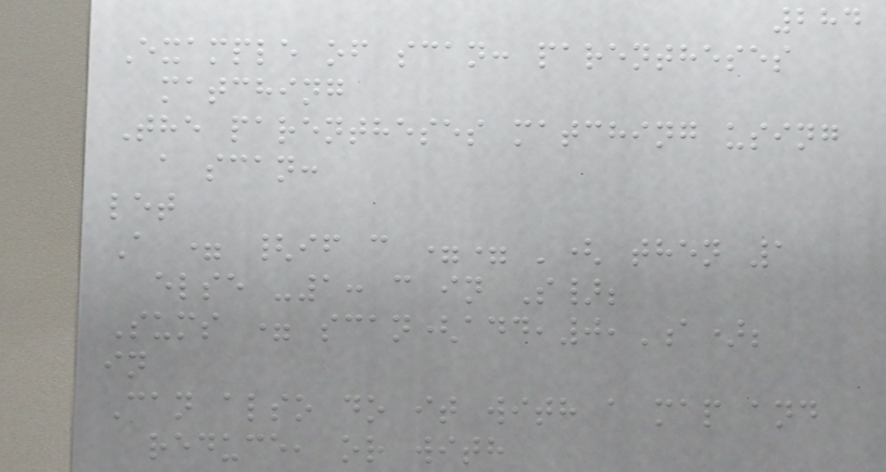284
Example of scan: parentheses
matching
The parentheses matching using
a scan:
let
A = {if c == '( then 1
else -1: c in S};
Sums = scan(add,0,A);
in
Can also do it with a map and
reduce, or with
